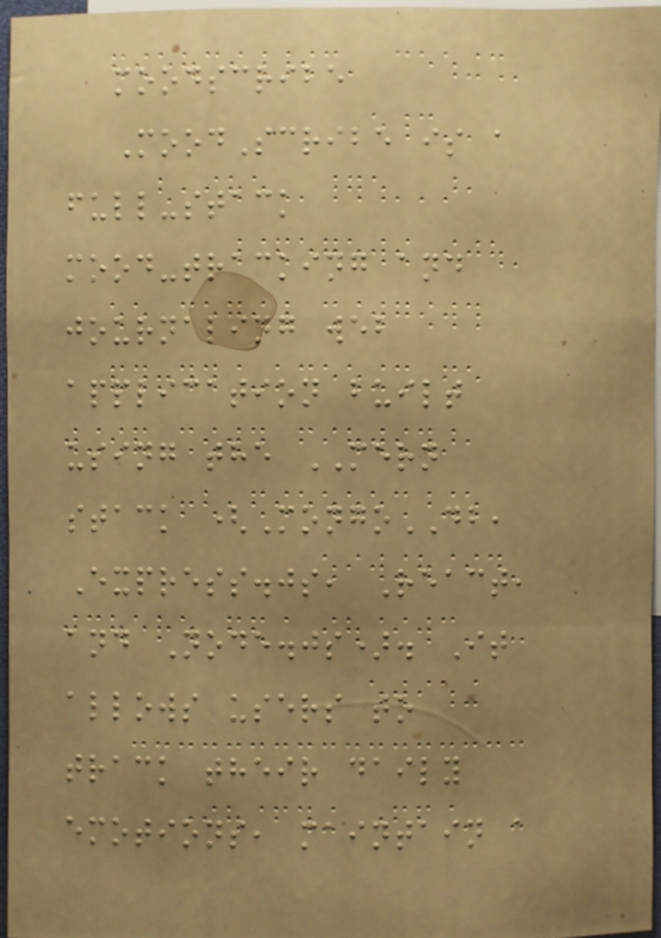moodscribe
MoodScribe is a
full-stack
mood-tracking and
journaling web
application built
using the MERN
stack (MongoDB,
Express.js, React,
and Node.js). It
allows users to
track their daily
emotions, maintain a
